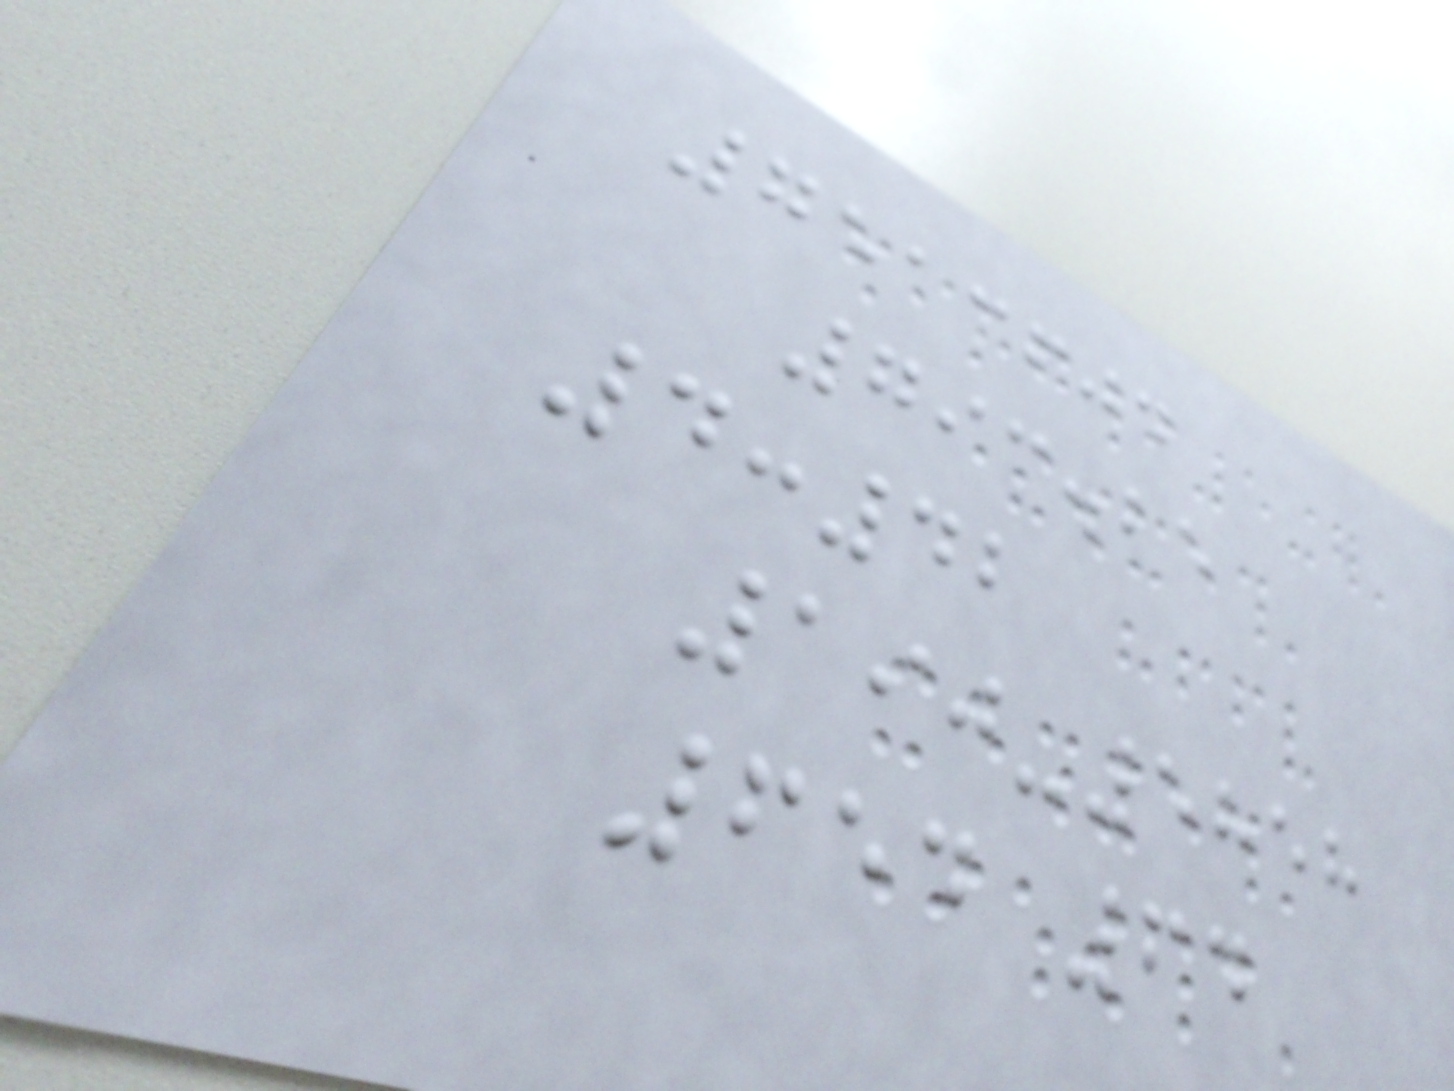7513604
793.25
4:42
190-5858
654 64
